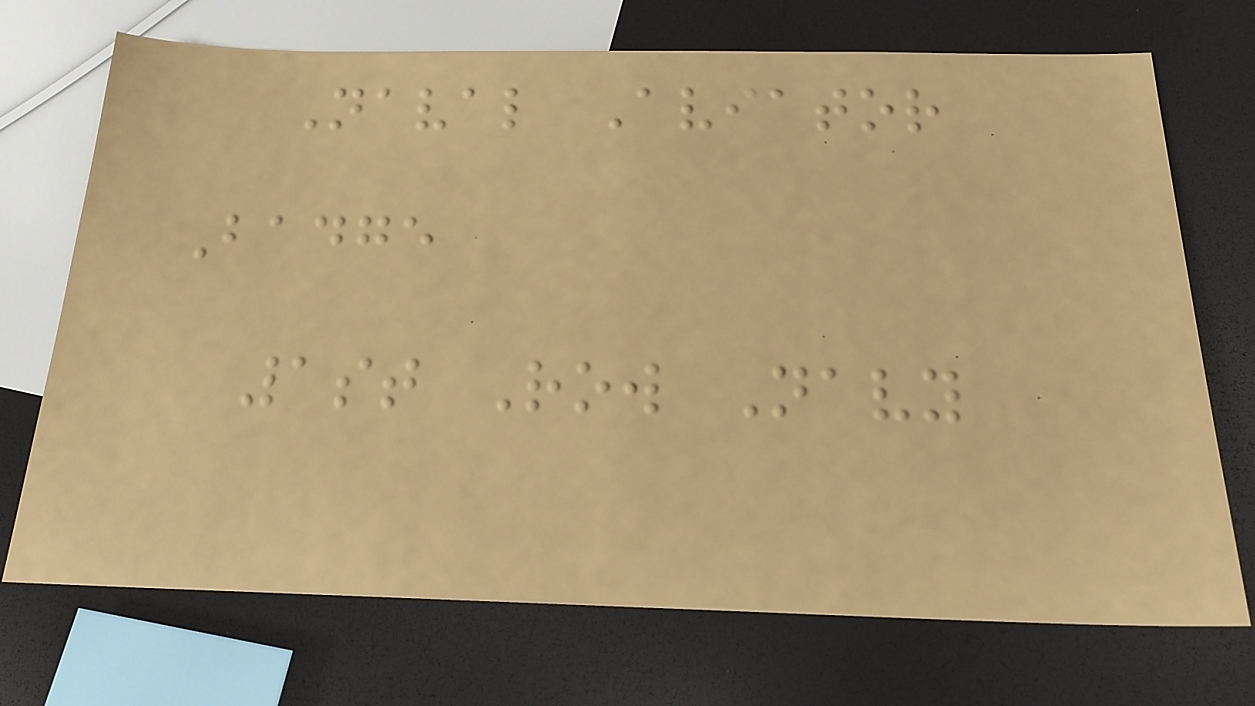Naval Aviator
Badge
1st Row Navy
